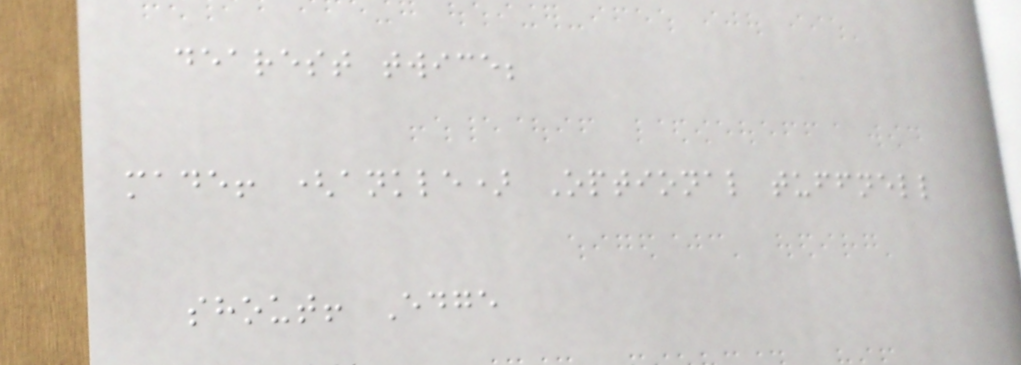dearest twice;
made! (ankle) Optional tuffnell
shout! Edge
